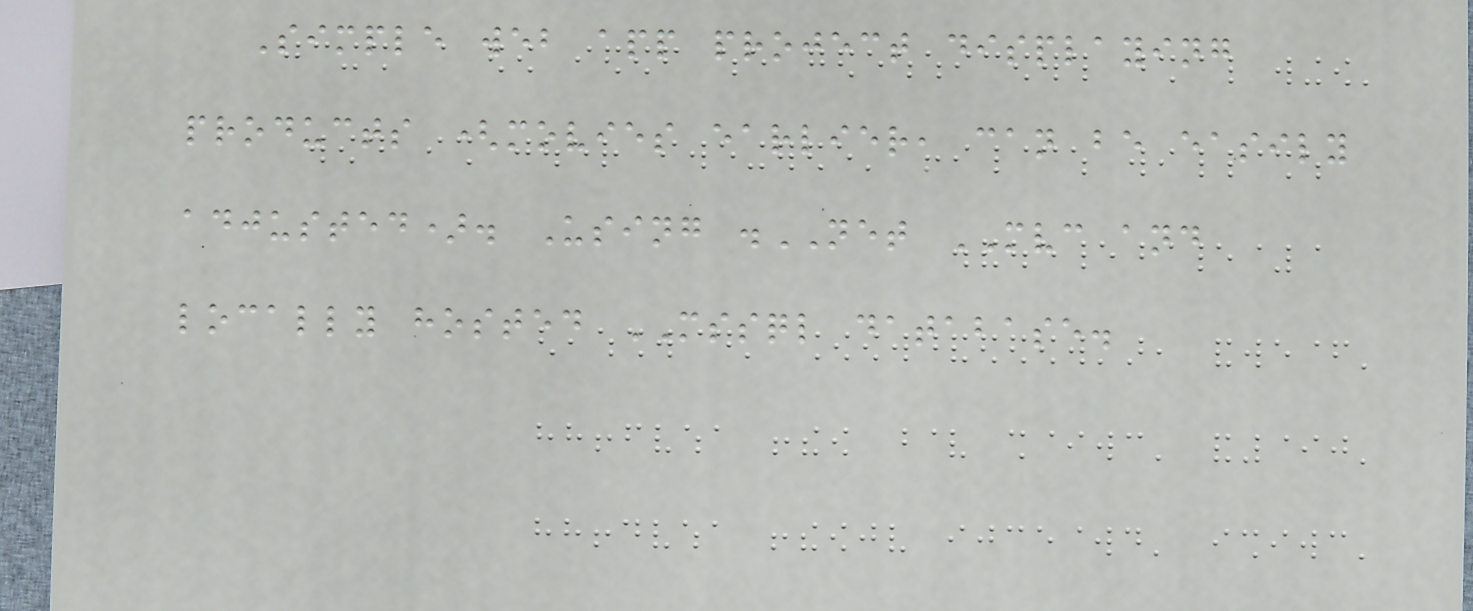Simple web app project displaying
products (movies earlier, can be easily
adjusted). Using .NET MVC and
locally hosted MSSQL database.
